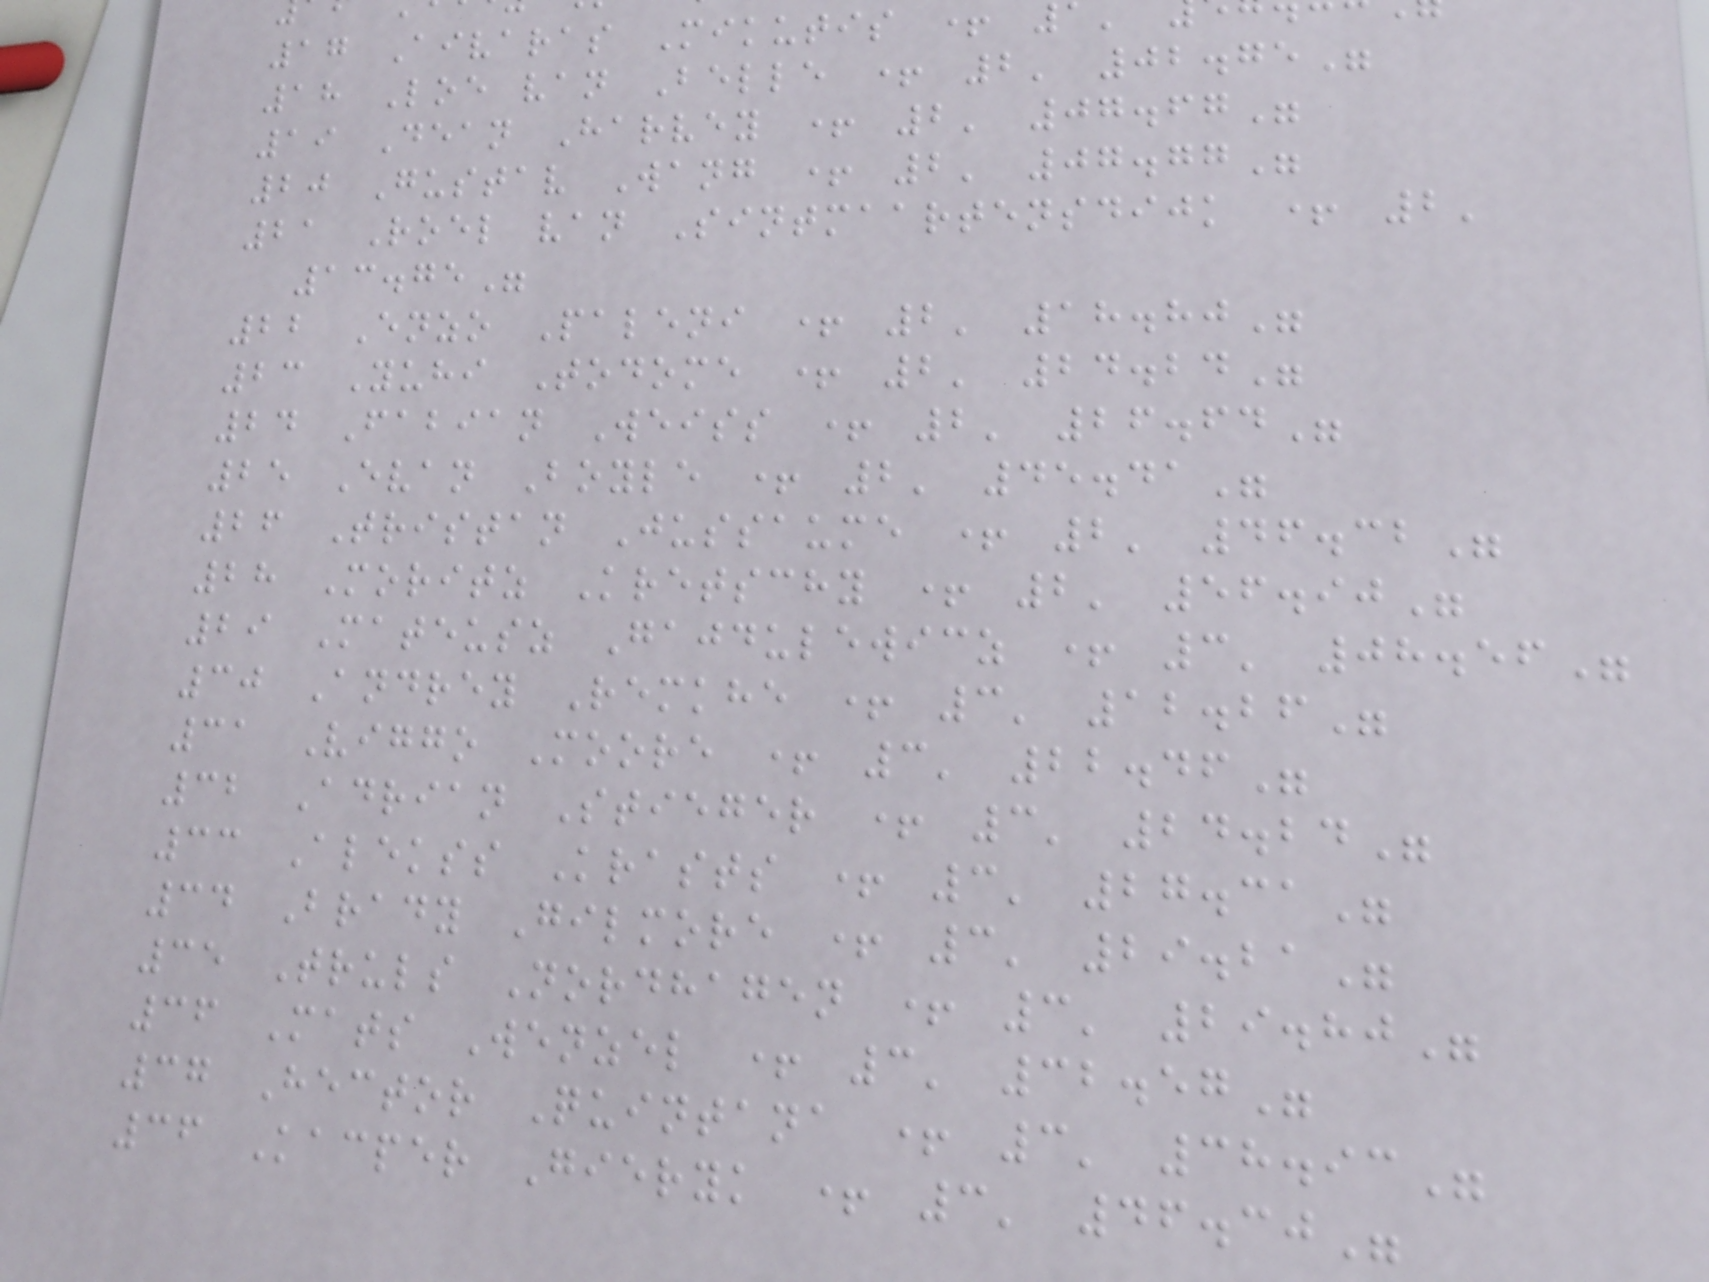17 Aivaras Mikutis +
18 Loe van Belle + 2' 02.75"
19 Dean Harvey + 2' 07.67"
20 Gustav Wang + 2' 07.77"
21 Roel van Sintmaartensdijk + 2'
13.75"
22 Enzo Paleni + 2' 18.80"
23 Yuhi Todome + 2' 24.24"
24 Fabian Weiss + 2' 26.64"
25 Evan Boyle + 2' 45.41"
26 Tristan Jussaume + 2' 46.32"
28 Moritz Kretschy + 2' 56.90"
29 Mateusz Gajdulewicz + 3' 08.56"
30 Andrey Remkhe + 3' 12.26"
31 Viggo Moore + 3' 22.46"
32 Adrian Stieger + 3' 24.24"
33 Alekss Krasts + 3' 27.31"
34 Brady Gilmore + 3' 29.21"
35 Truls Nordhagen + 3' 29.80"
36 Mats Wenzel + 3' 32.57"
37 Hector Quintana + 3' 38.93"
36 Kacper Gieryk + 3' 46.30"
